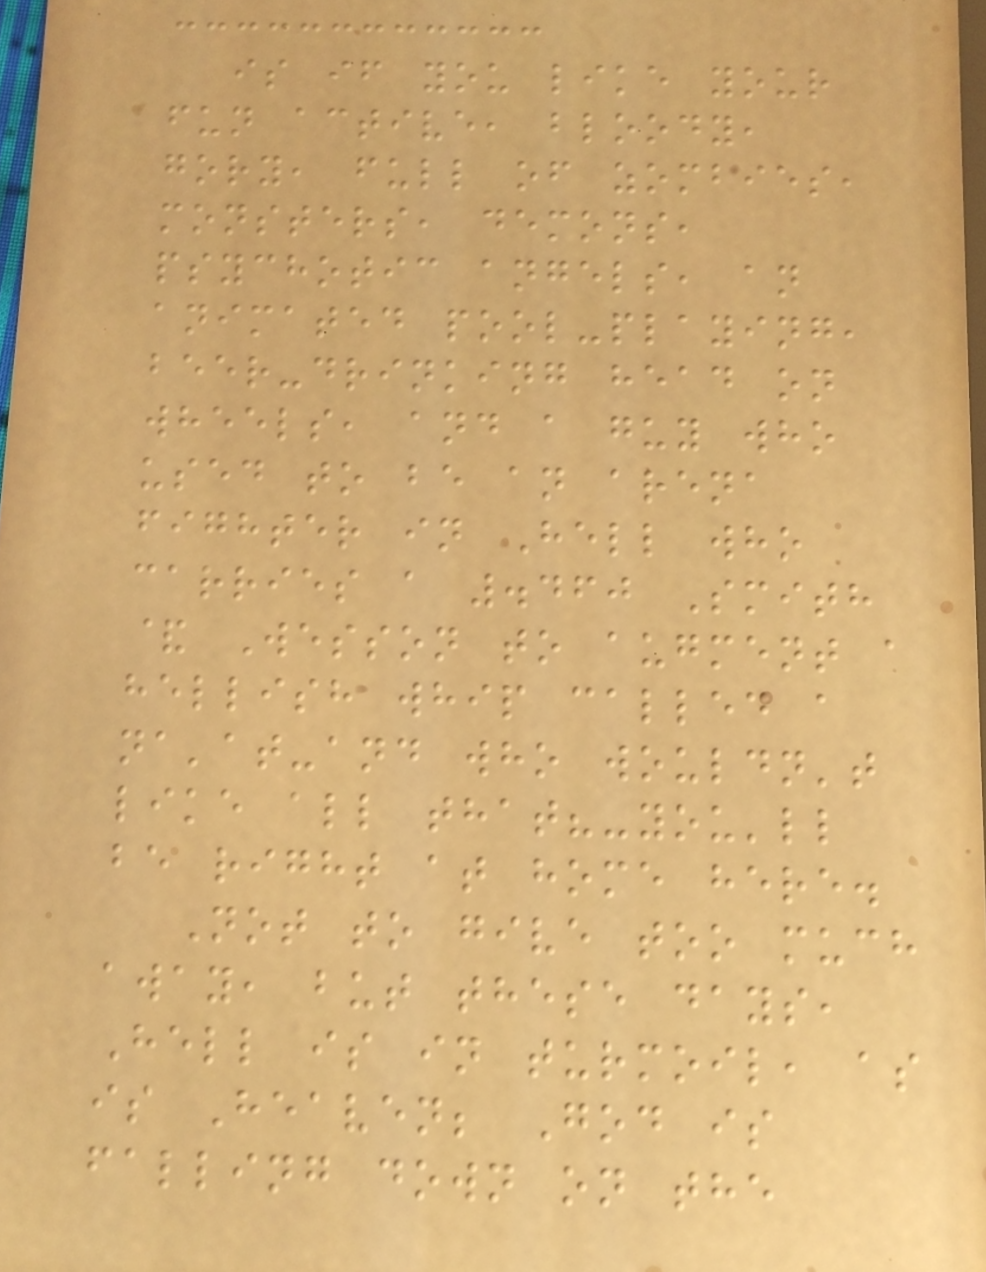is if you like your
fun active, bloody,
gory, full of zombies,
monsters, demons,
psychotic angels, an
animated pool-playing,
beer-drinking head on
wheels, and a guy who
used to be an arena
fighter in Hell who
carries a .460 Smith
& Wesson to augment a
hellish whip called a
na'at-and who wouldn't
like all that?-you'll
be right at home here.
Not to give too much
away, but these days,
Hell is in turmoil, as
is Heaven; God is
falling down on the
